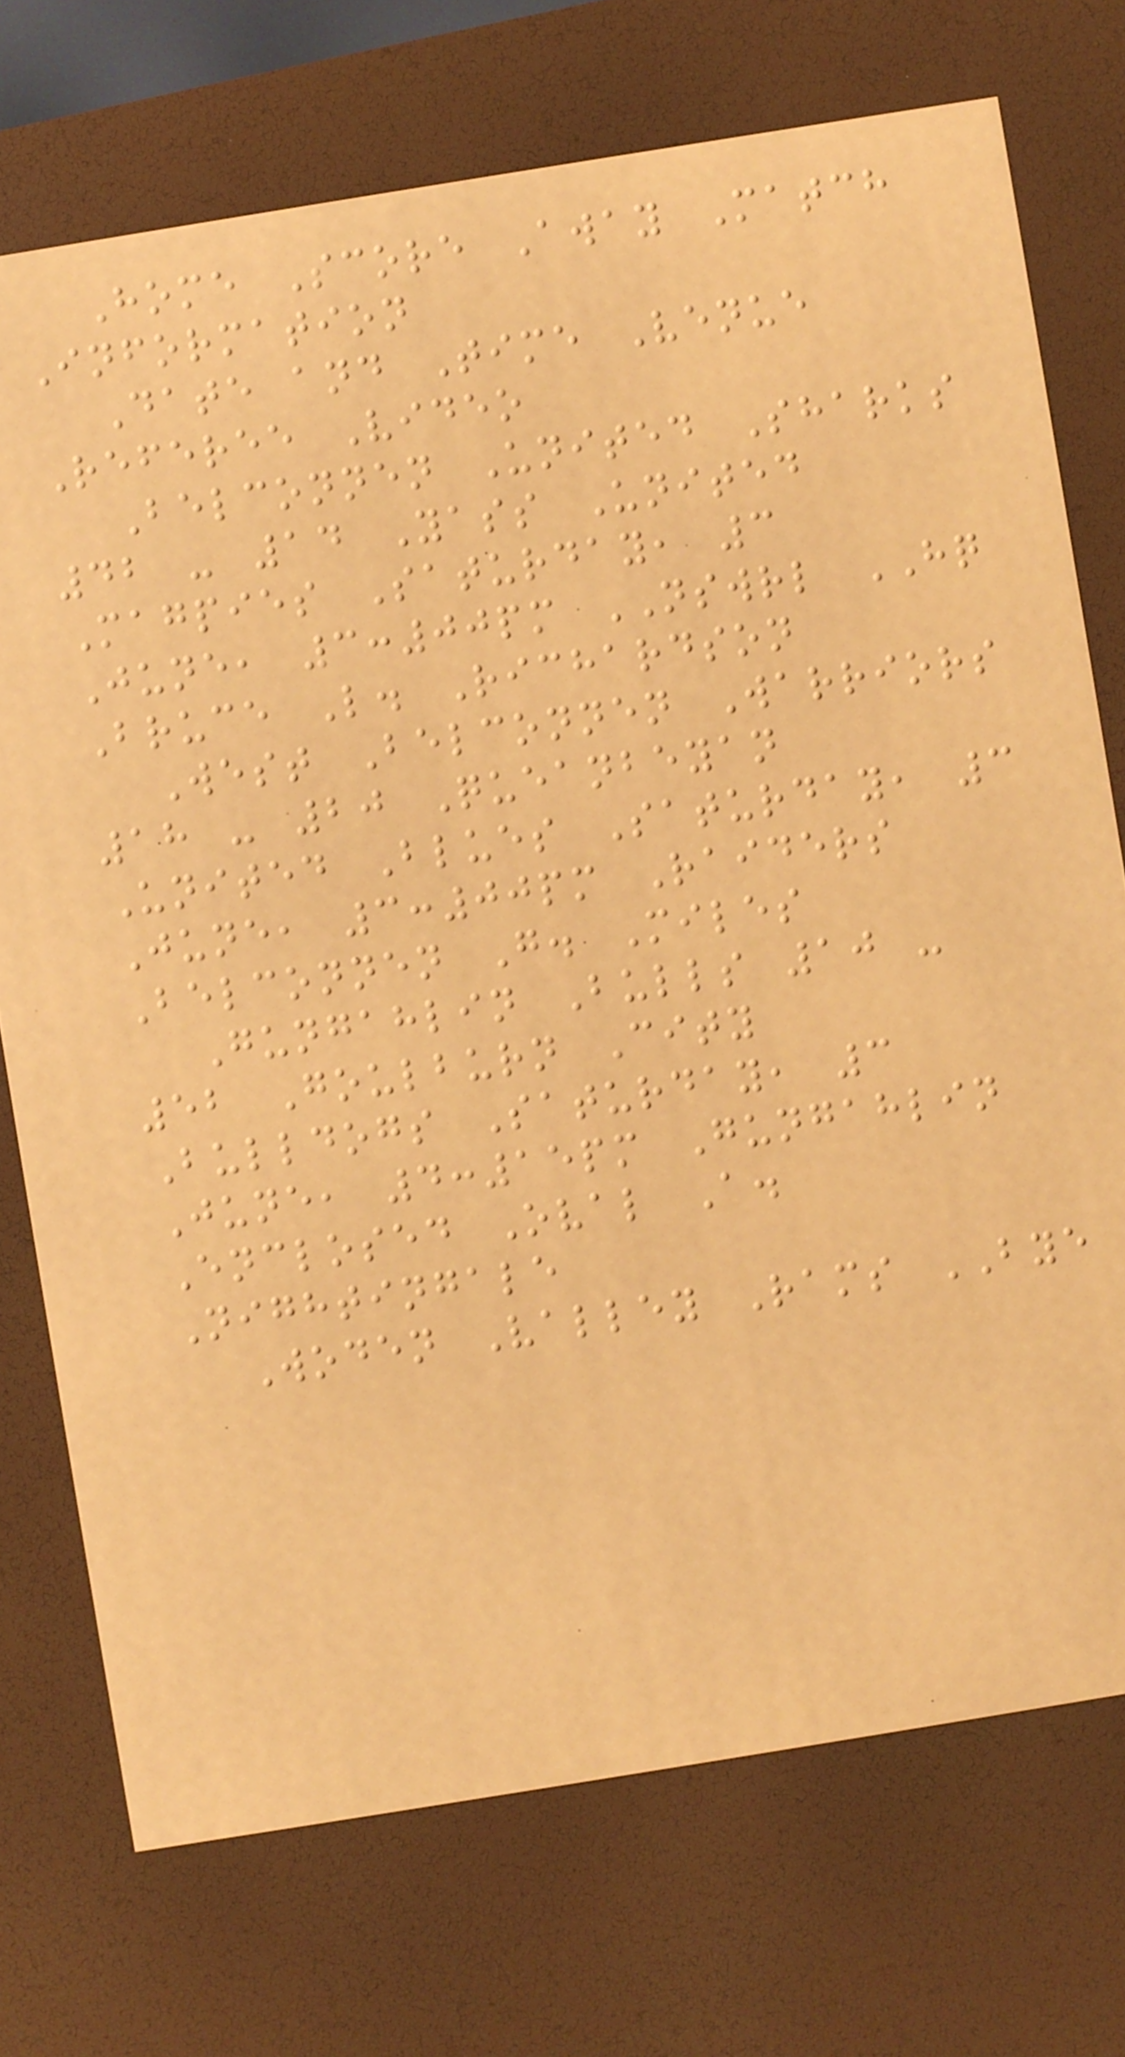Home Score Away Match
Information
Date and Time Venue
Referee Video
Belconnen United Sharks
42 - 14 Yass United
Magpies Saturday, 3
June, 3:00pm NSWRL HQ
Bruce L. Richardson
West Belconnen Warriors
18 - 20 Queanbeyan
United Blues Saturday, 3
June, 3:00pm Raiders
Belconnen G. Miles
Gungahlin Bulls 10 -
52 Goulburn City
Bulldogs Saturday, 3
June, 4:15pm Gungahlin
Enclosed Oval A.
Nightingale
Woden Valley Rams BYE
